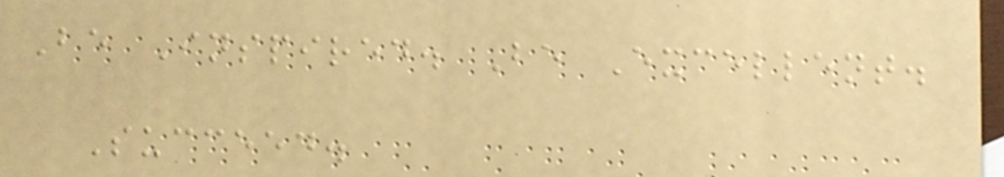Be Inspired. Be Excellent.
Succeed.
